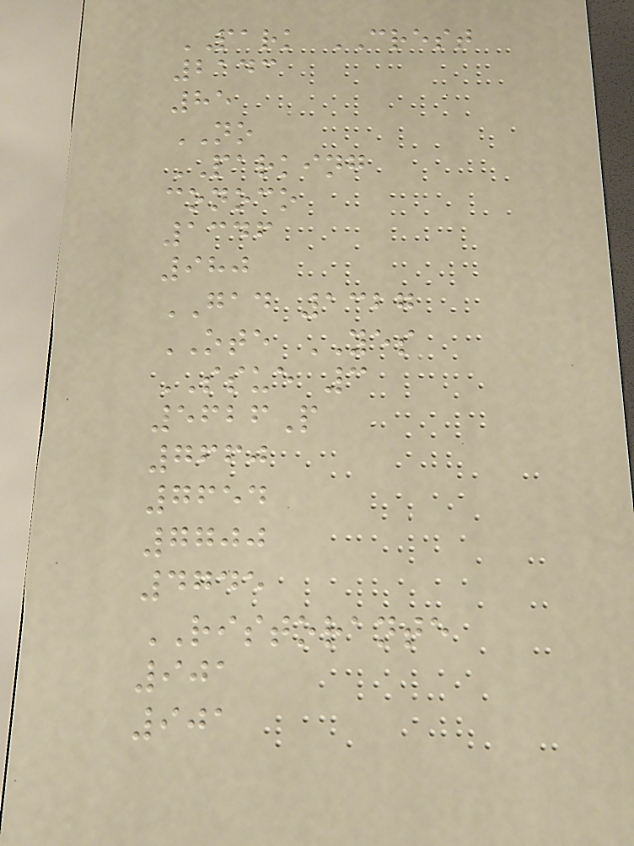PARK CREST
2143
85
NO
PARKING
conoco
1346
980
GAD 1327
OTE YES
SSUE 3
5626P
7660
7654
7700
4745
RISTORANTE
901
901
